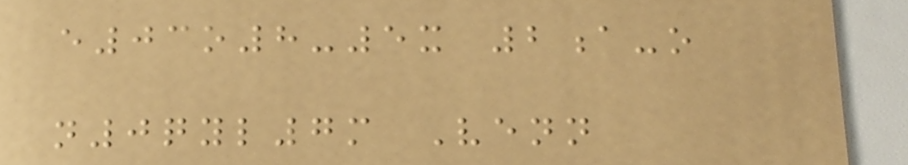e03o8-5x 2a-o
n0qyl7m Venn
